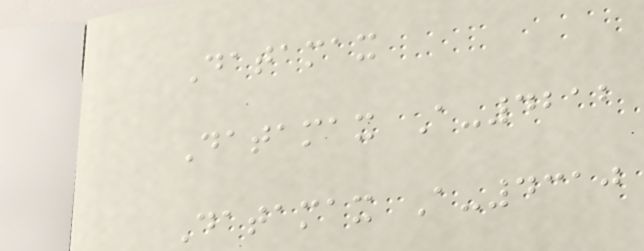Datamax
Datamax A-4212
Datamax A-4310
